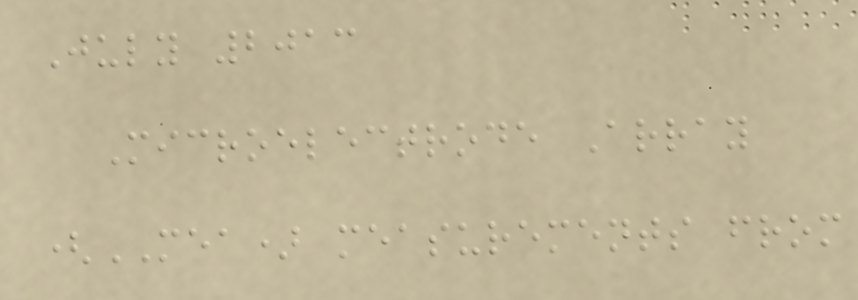July 2013
Microelectrode Array
(MEA) measurements from
